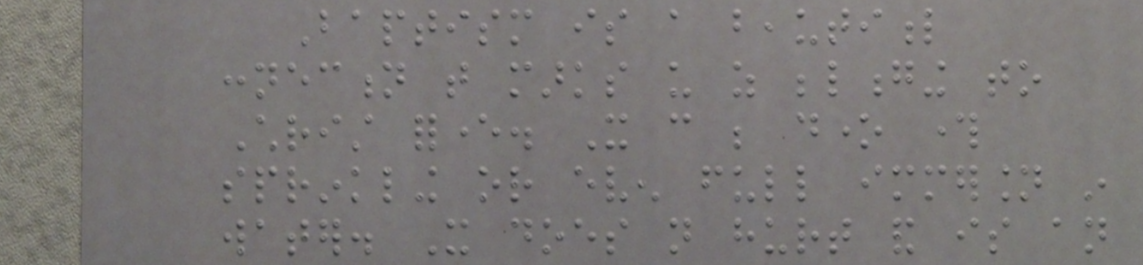Baptism is a beautiful
connection that marks us as belonging to
Christ forever. It can be done through
sprinkling or even full immersion in
water. It does not hurt and is an
